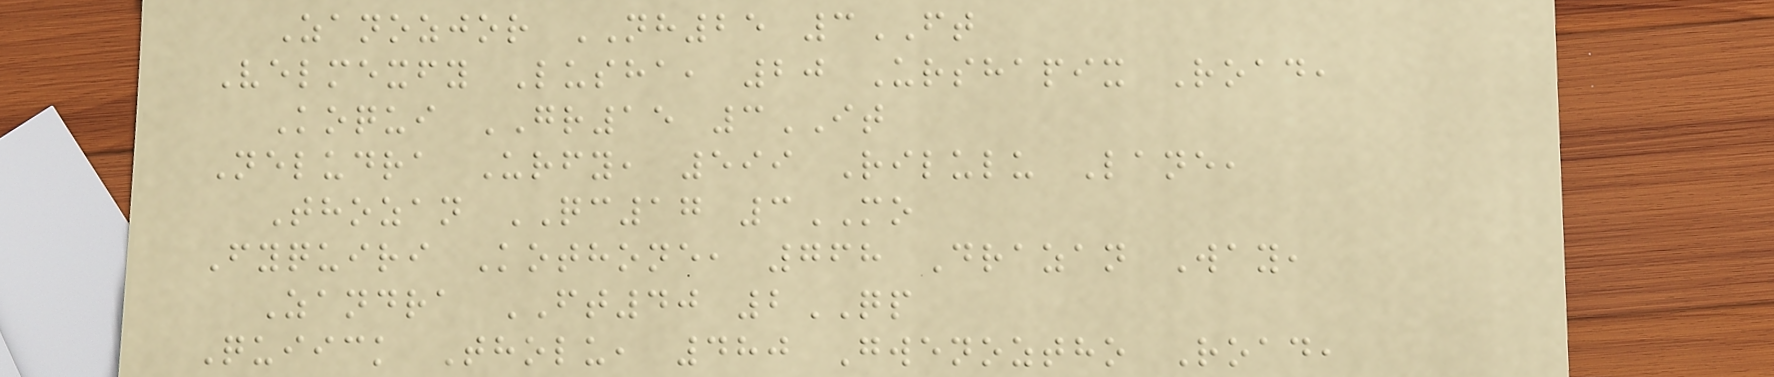Zanozjor NH25 3FT
Velmexfy Lusha, 20 Urshapix Road,
Koqui GR15 3IT
Neludra Urfy, 599 Rilulu Lane,
Thozan QC17 3MO
Fyquiri Kothone, 768 Drazan Way,
Zandra FT40 2QP
Quiick Tholu, 480 Gwenoztho Road,
